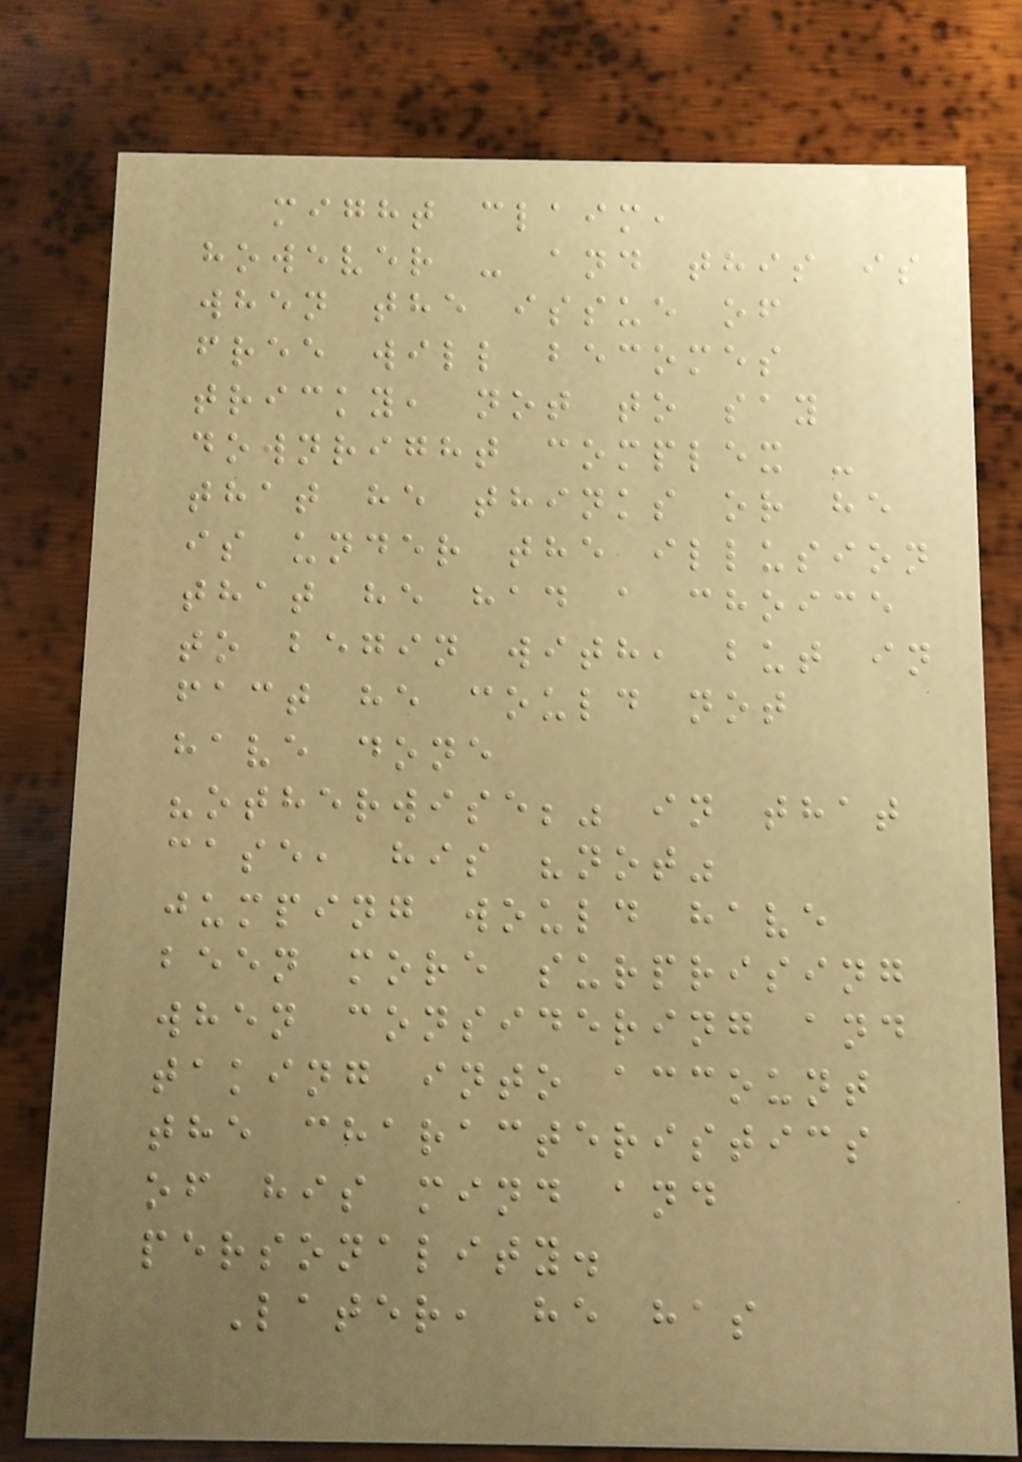might claim,
however - and this is
when the issue of
free will becomes
tricky, not to say
downright complex -
that he thinks or he
is under the illusion
that he had a choice
to begin with, but in
fact he could not
have done
"otherwise;" in that
case, his "not"
jumping would have
been more surprising
when considering and
taking into account
the characteristics
of his mind and
personality.
Later, he has
